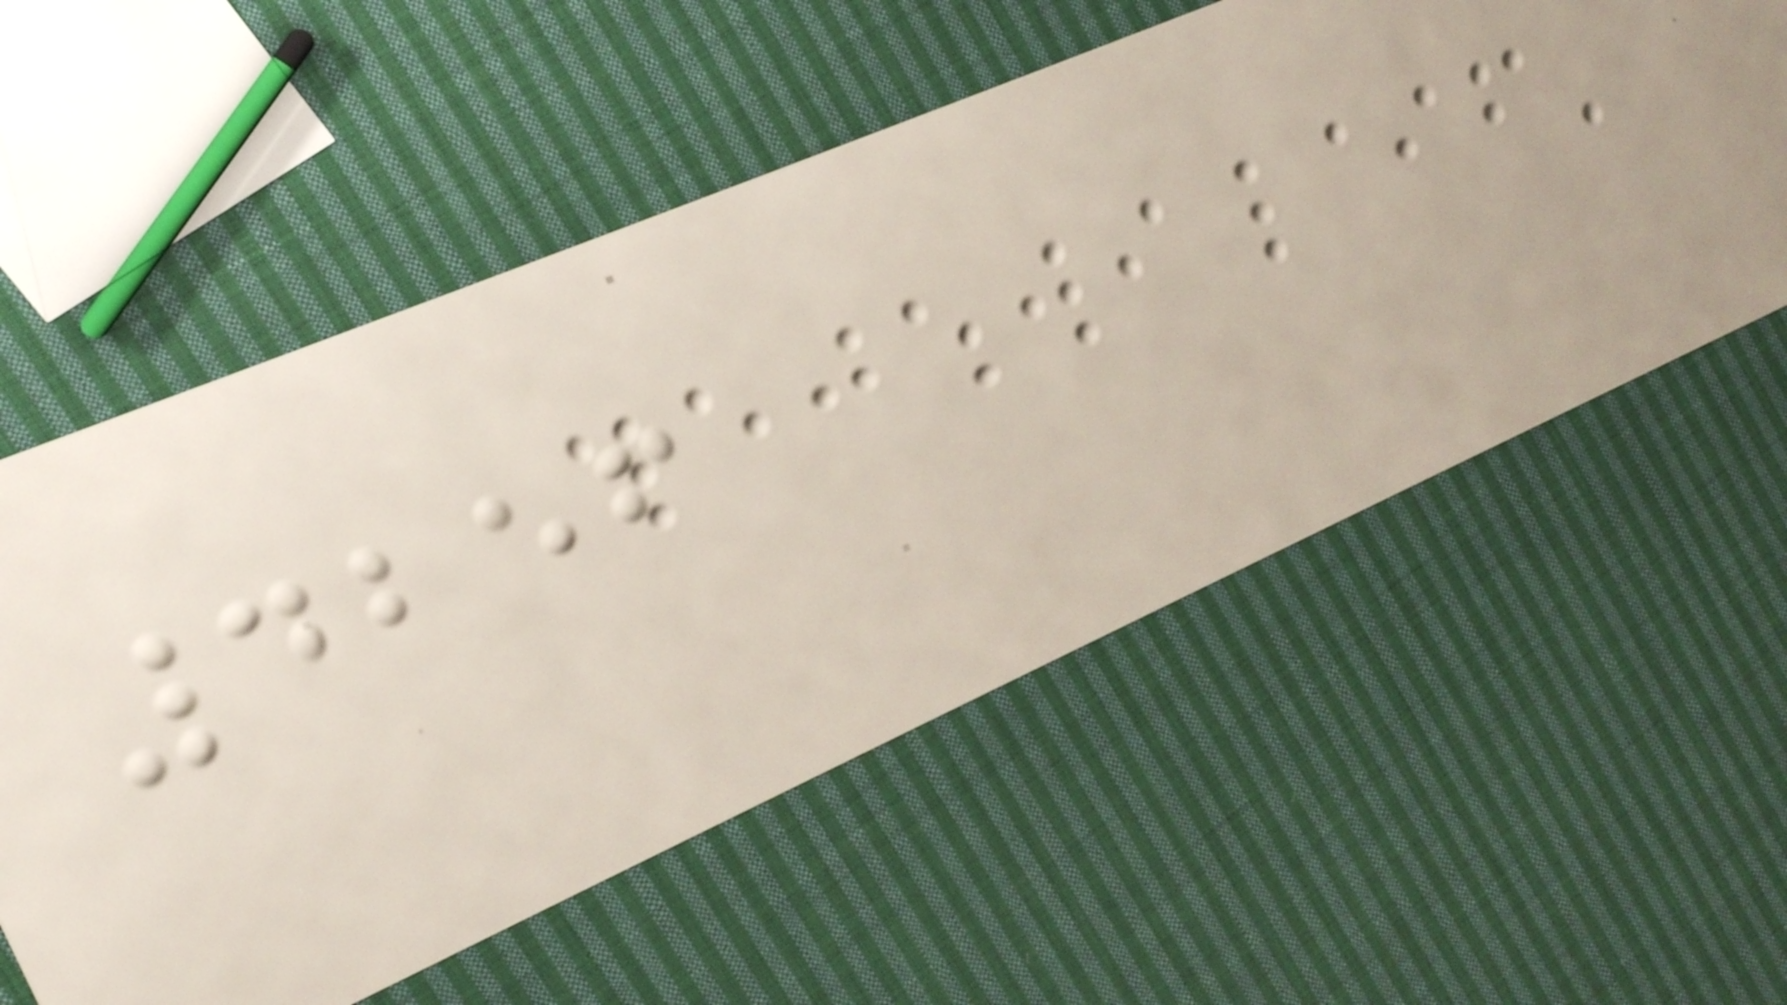4256
